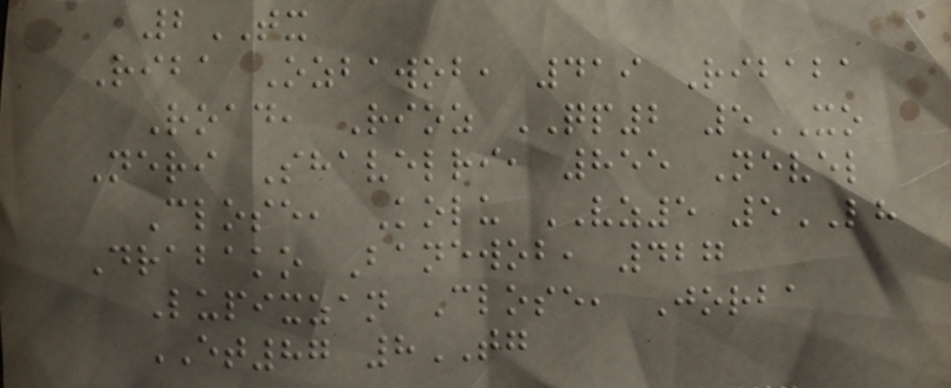2TX
Riba Ozbawob, 419 Ribaba
Road, Rioz QP2 5XO
Neri Shavelri, 855 Nevel
Close, Kolu VZ5 5LH
Drabako Banewob, 427
Lupixzan Close, Jorba
ET87 8TG
